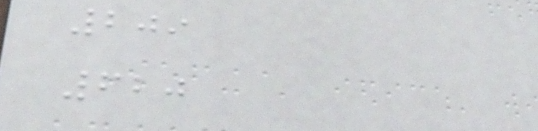209
620
